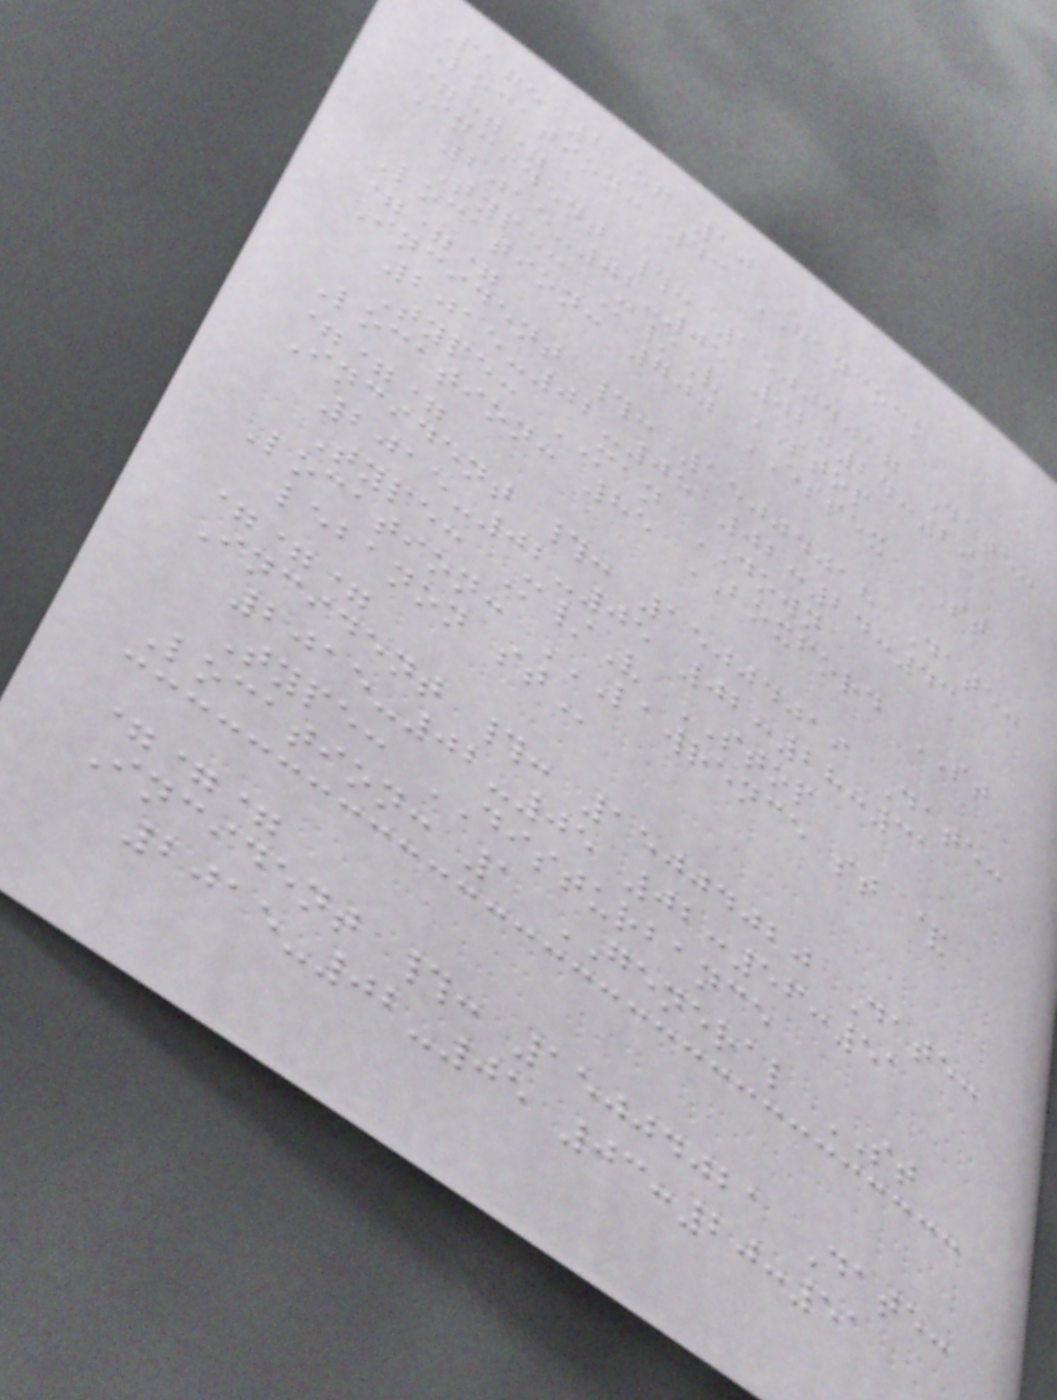Page 2 of 10
Location: 43 HANCOCK
===
Incident #: 15004017 Date:
2015-02-05 02:24:29
Type: M/V STOP
Location: 700 ESSEX ST
===
Incident #: 15004018 Date:
2015-02-05 02:24:43
Type: MAN DOWN
Location: 85 BOXFORD ST
===
Incident #: 15004019 Date:
2015-02-05 02:28:31
Type: M/V STOP
Location: LAWRENCE ST &
LEBANON ST
===
Incident #: 15004020 Date:
2015-02-05 02:56:51
Type: DISTURBANCE
Location: 1 GENERAL ST
===
Incident #: 15004021 Date:
2015-02-05 03:20:51
